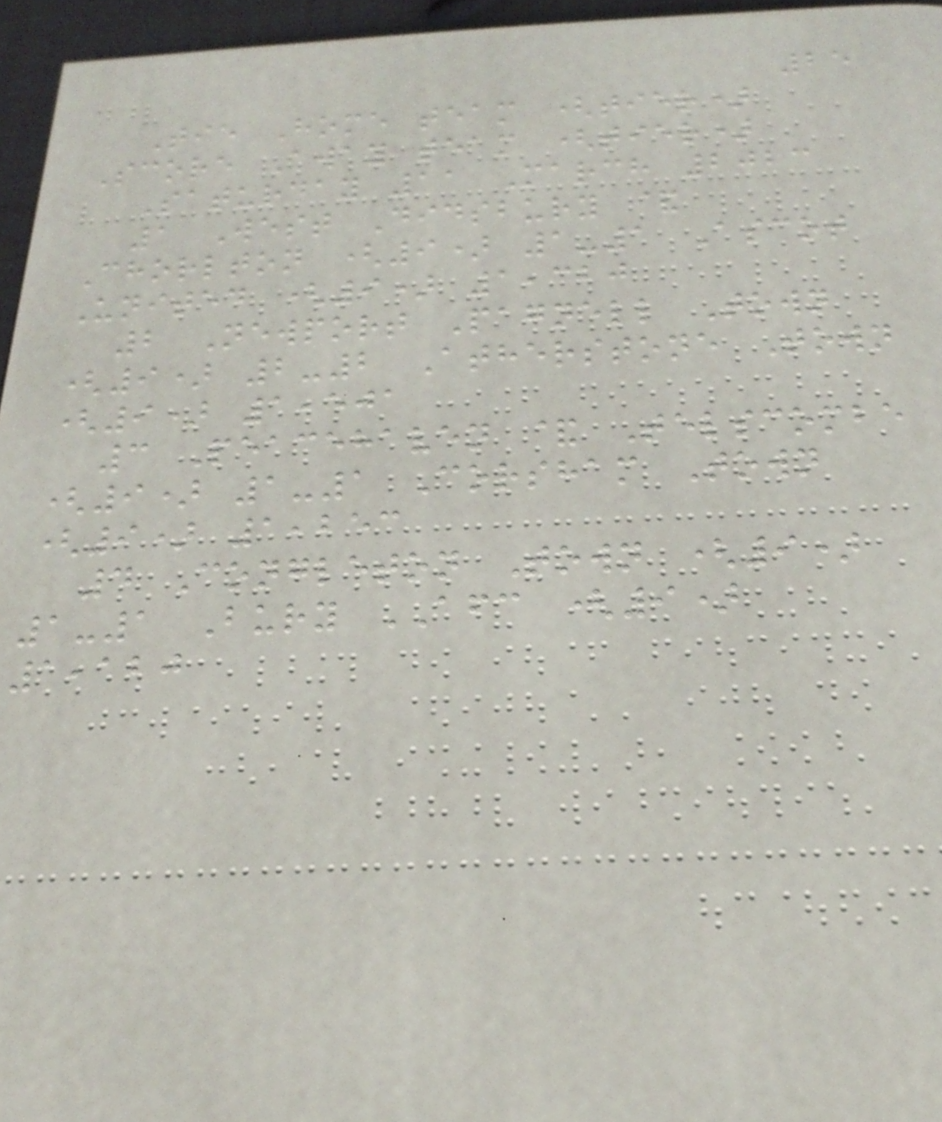25
Tie Home team (tier)
Score Away team (tier)
Saturday 11 March 2023
1 West Didsbury &
Chorlton (9) 1-1 Ascot
United (9) 1,320
2 Newport Pagnell Town
(9) 2-2 Atherstone Town
(9) 1,501
3 Peacehaven & Telscombe
(9) 1-1 Corsham Town
(9) 1,253
4 Congleton Town (9)
1-1 Bury AFC (9)
1,120
